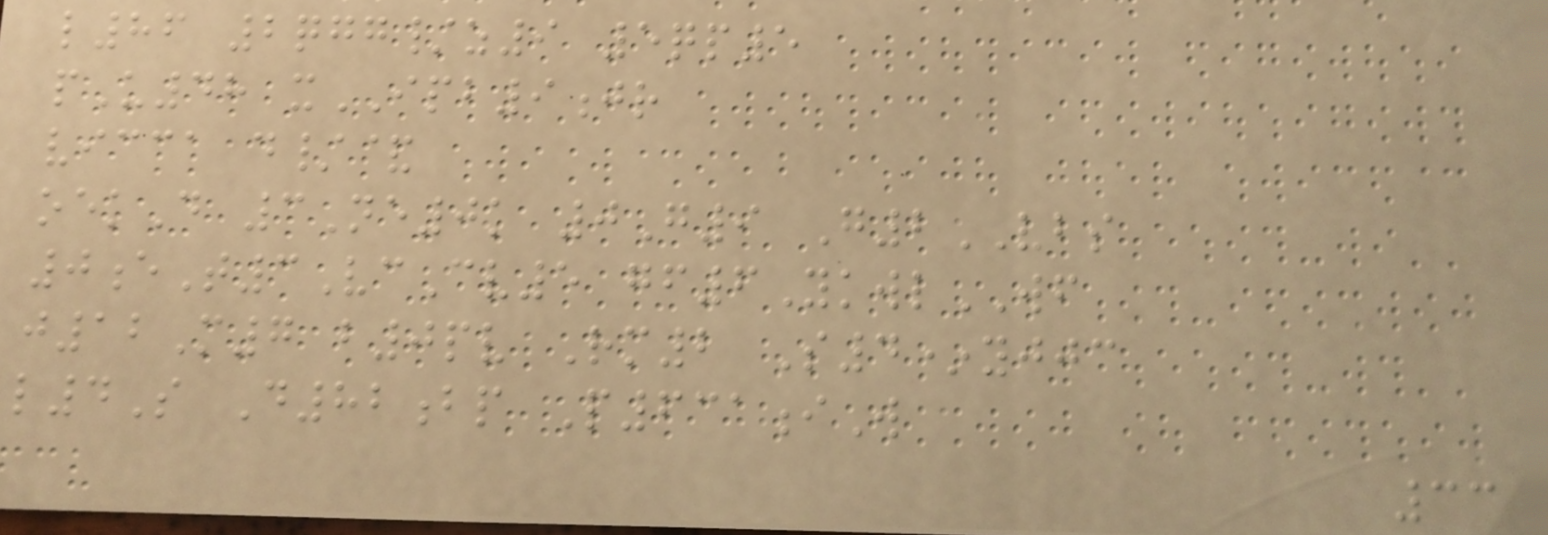l86 2qgg/z9 5qp5
pU48 xIPB9jr
vicca d/&
oekD 3Ne0k 0G9 G2VBS
0eT3VcCv5 gf6YkwlWF
j12M7 b0pv Rm2 S4*yjjc
l4S D82bp P631iW
33
